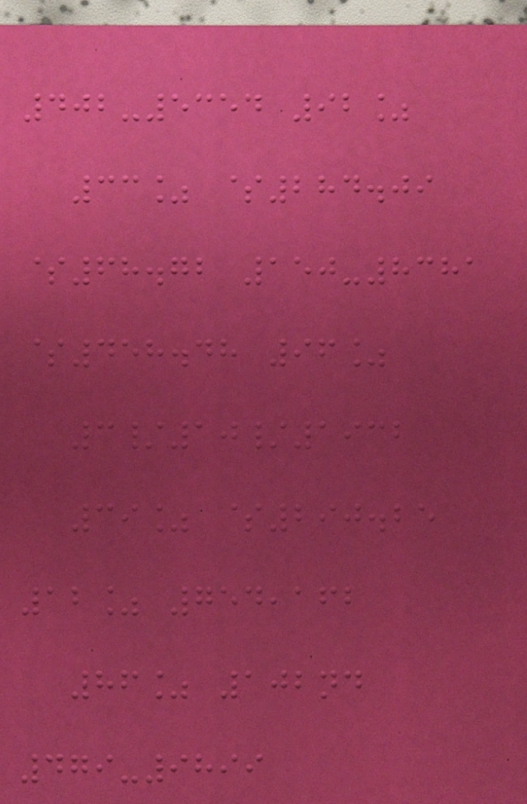402-5354 92%
33% $284.09
$68.72 150-8381
$458.48 96%
3/10/1932
39% $290.25
12% 754,162
86% 102nd
479-9899
